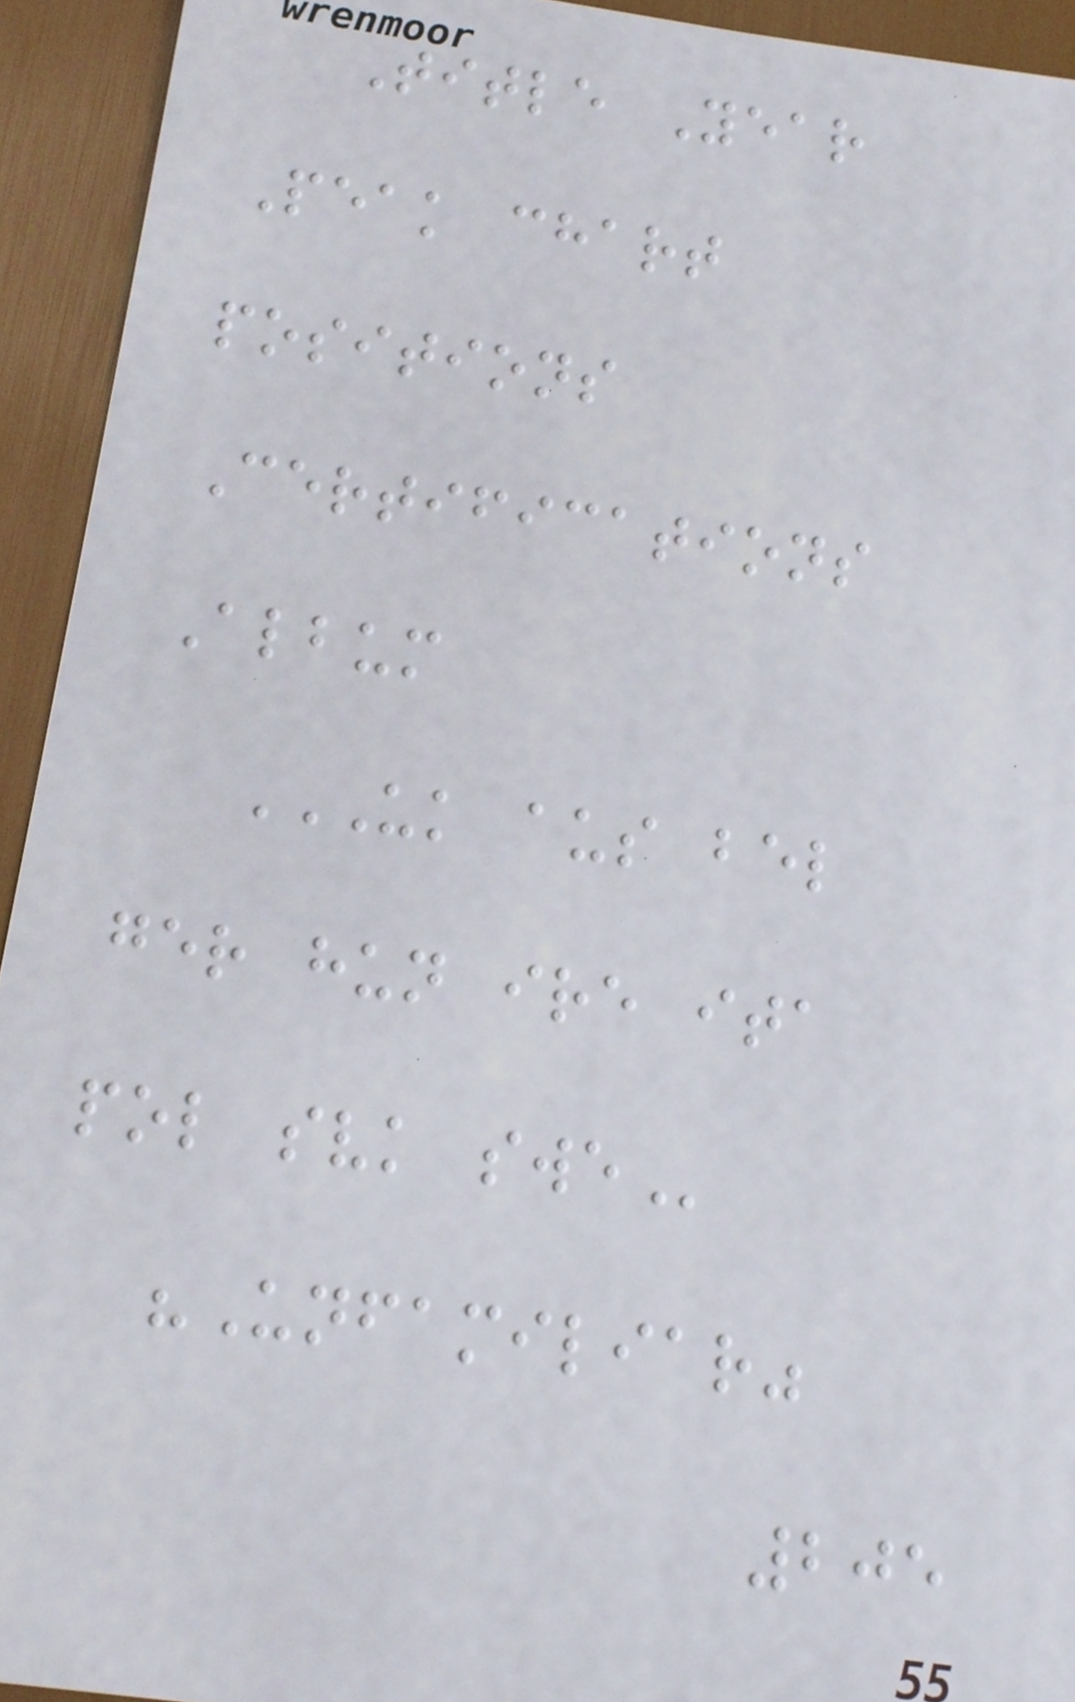Title Year
Peak chart
positions
Certifications
Album
UK AUS BEL
GER HUN IRE ITA
POL SVK SWE
"Unfamiliar"
205
